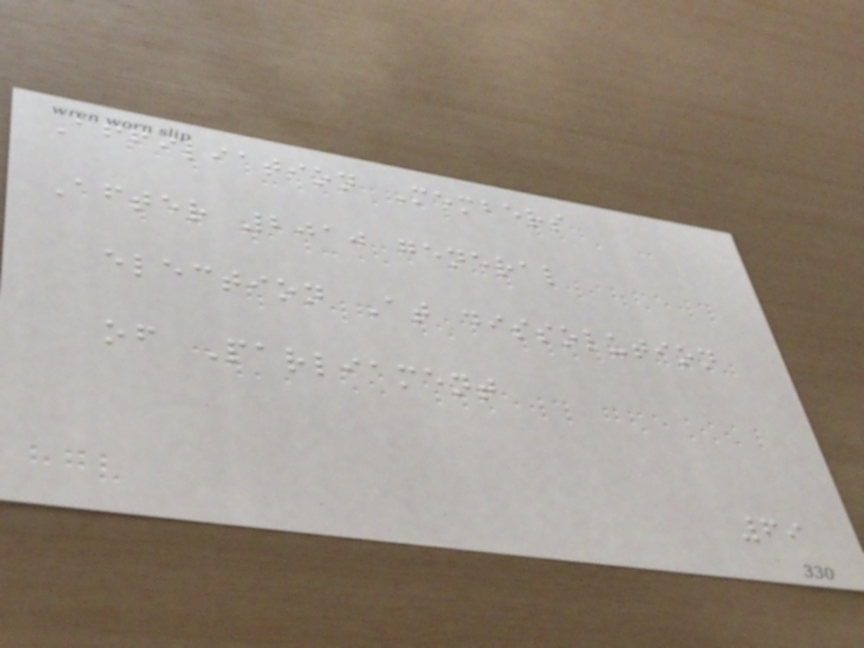Affiliation Members
After 2010 general
election At dissolution
of Parliament
69
